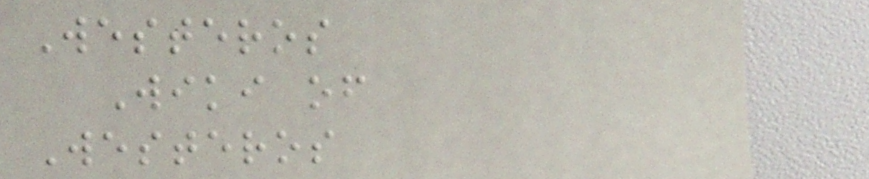Westeros
Wiki of
Westeros
